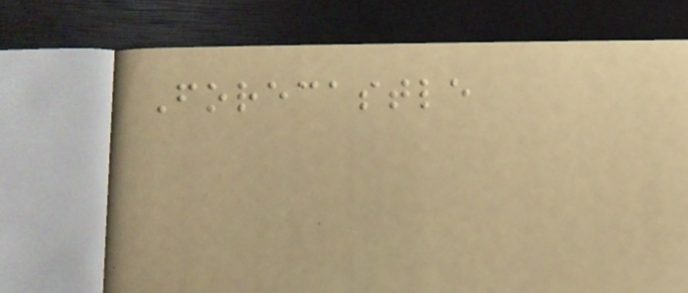Forecastle
